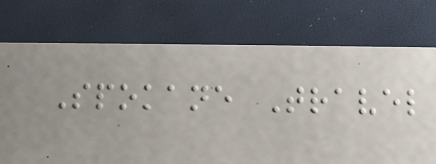Spokane Travel
